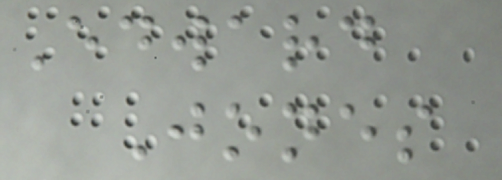Edward
Jones
